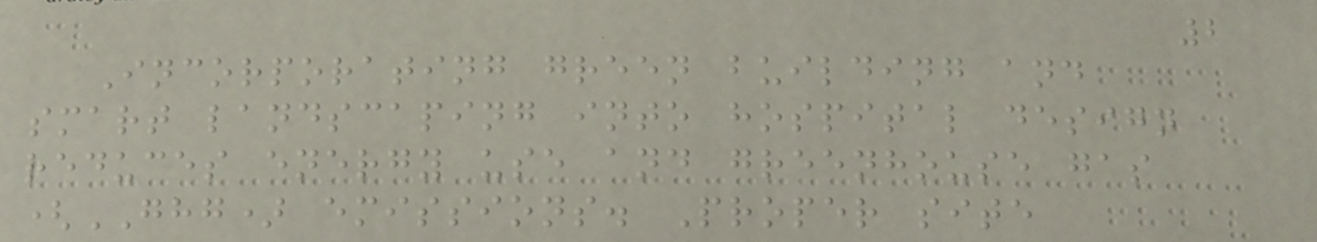2
Incorporating green building and
smart landscaping into hospital design
reduces energy use and greenhouse gas
(GHG) emissions. Proper site
